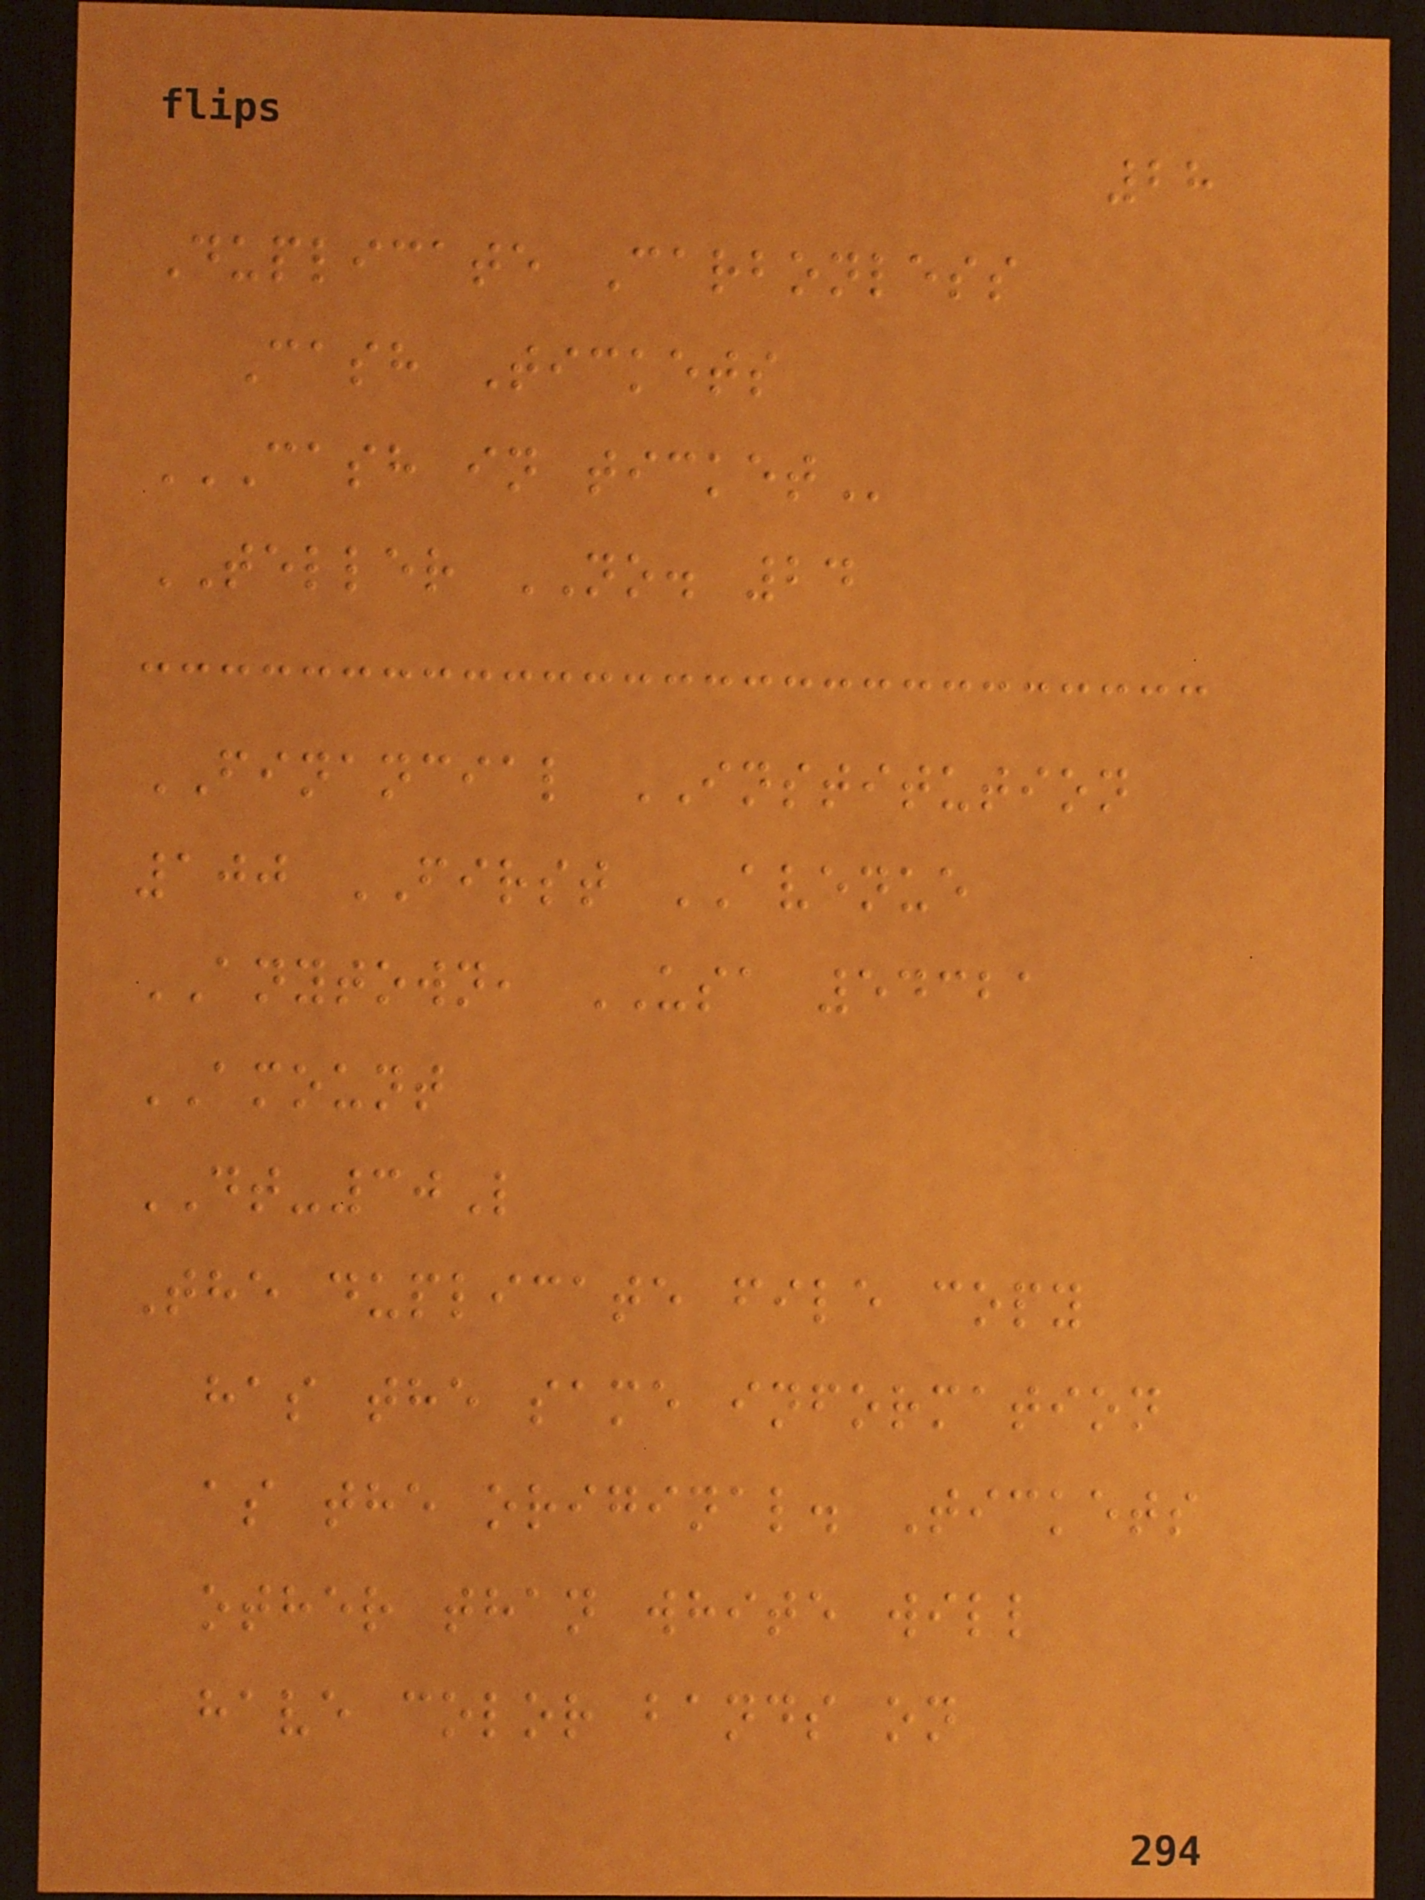28
Duplicate Carbonless
Cash Tickets
CASH IN TICKET
TELLER NO. 24
FINANCIAL INSTITUTION
100 FIRST AVENUE
ANYTOWN, USA 54321
AMOUNT
DT-30L
The duplicate file copy
has the same information
as the original. Tickets
other than white will
have color bands on
